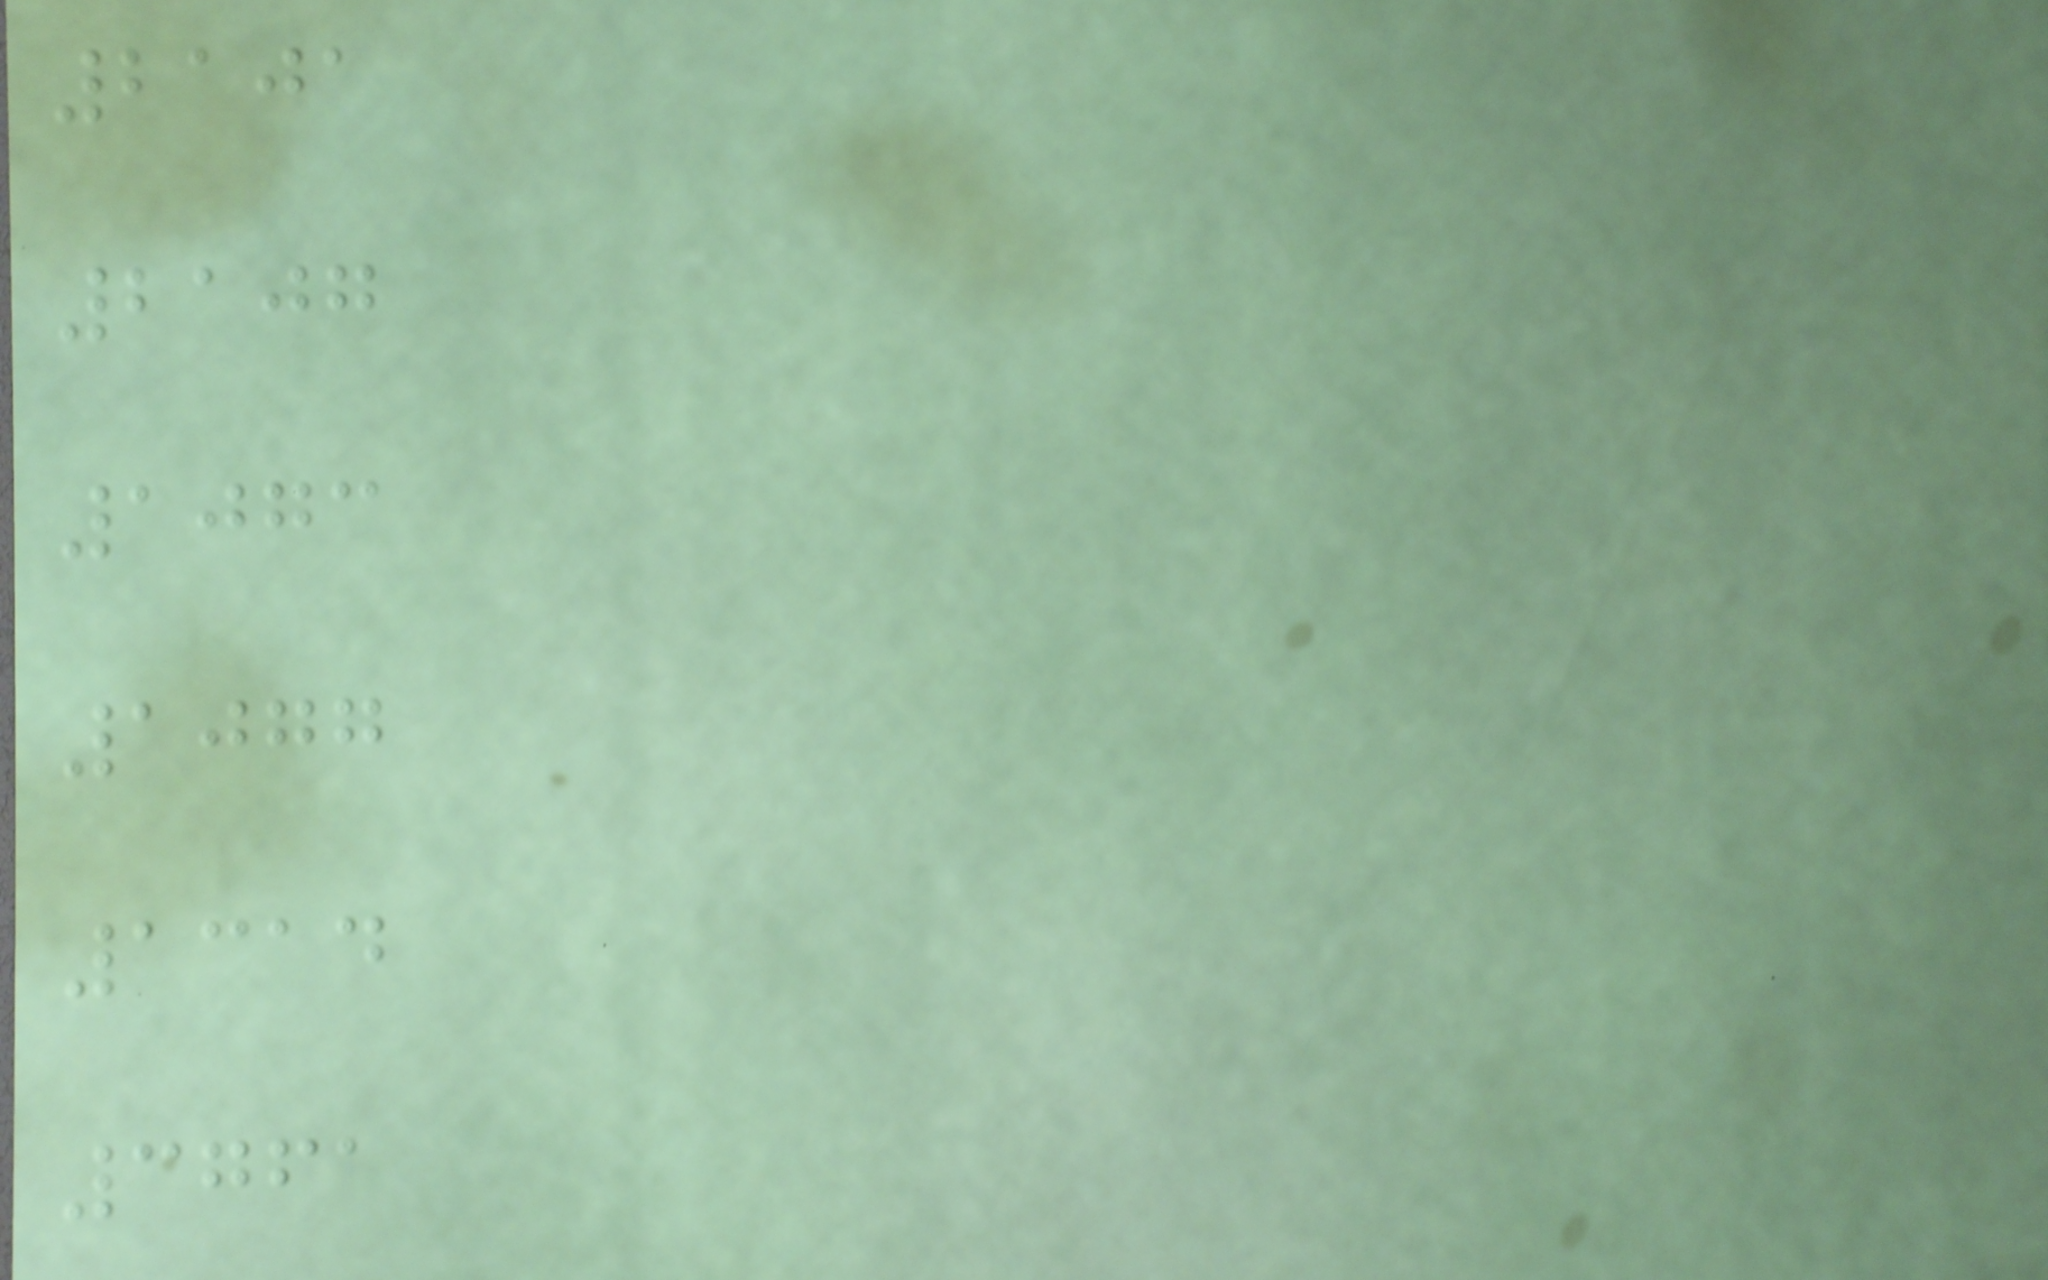2101
2107
1073
1077
1314
3761
